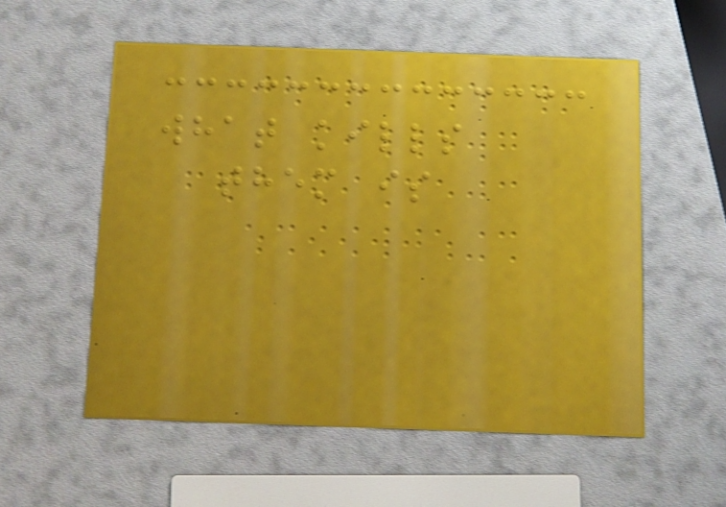what kills
them is
